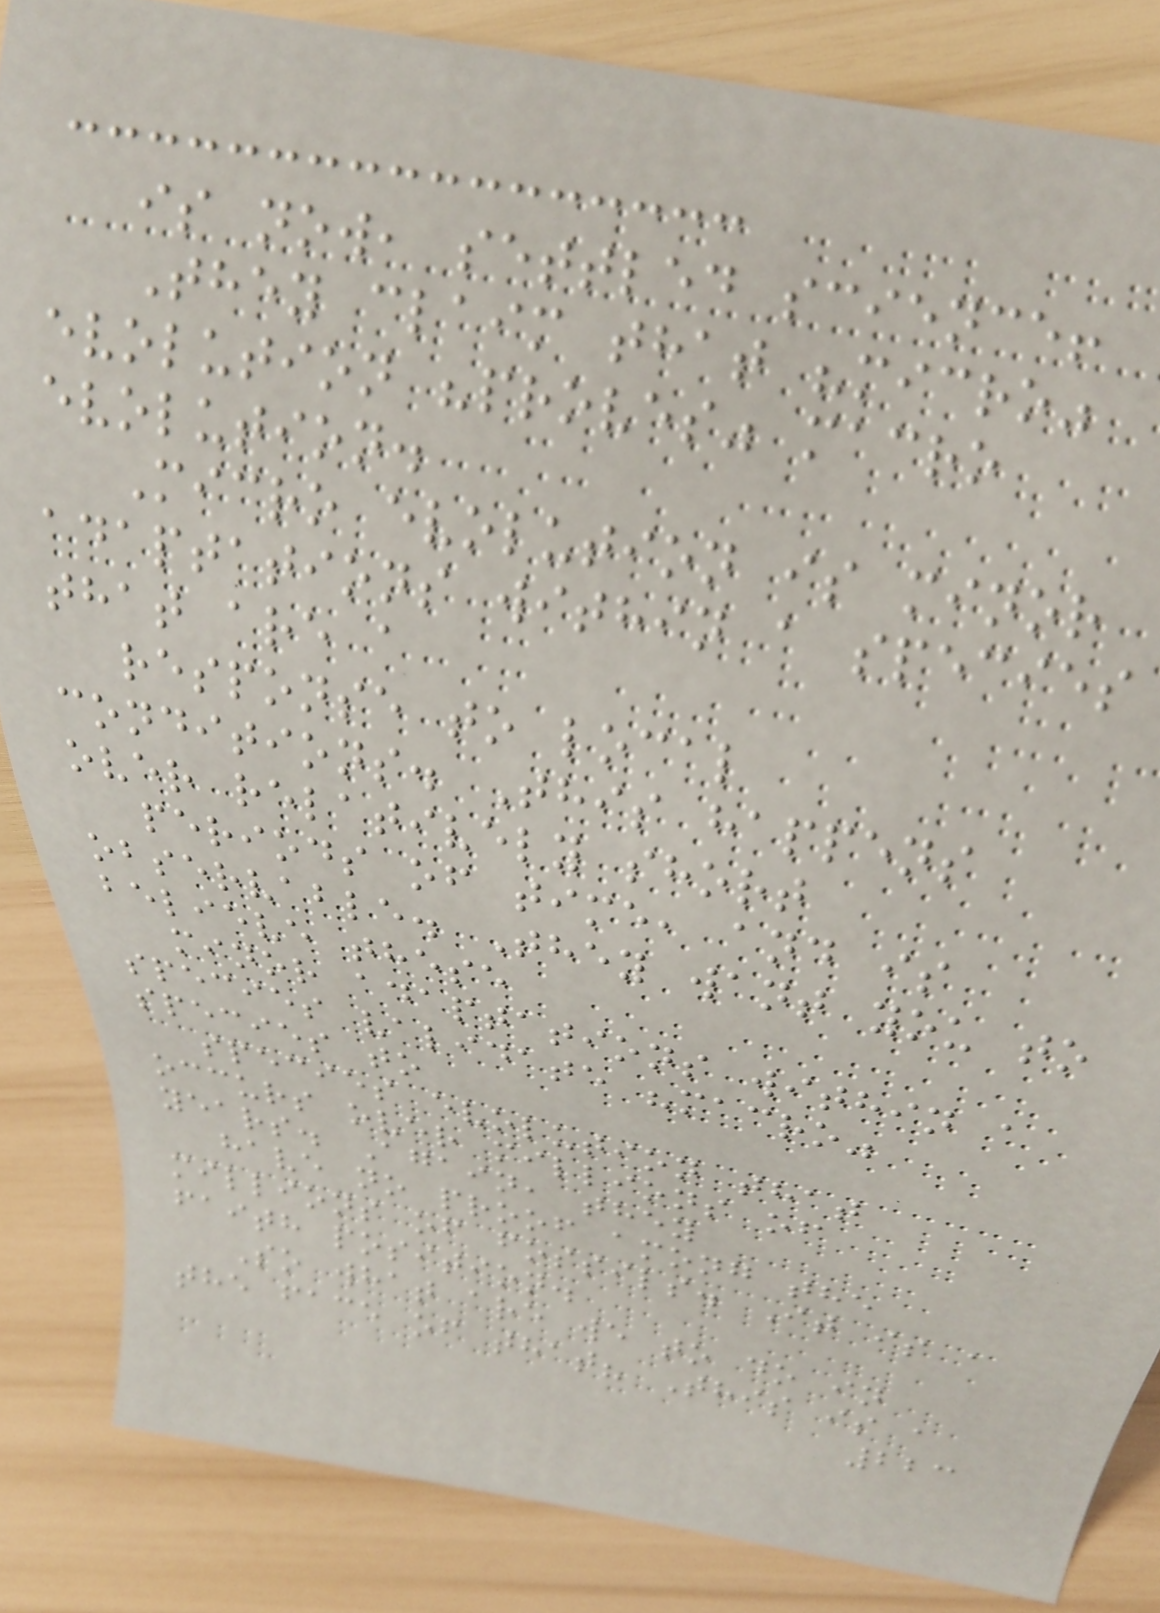is now, settled science!
They claim that "micro"
evolution "proves" macro
evolution.
Micro evolution is minor
adaptations within a species
that are a
response to local
conditions. This happens
over relatively short
periods of time, and is
observable. They want you to
believe these
minor adaptations within a
species validate "macro"
species to
species evolution that
occurs over millions of
years. Again, they
have no proof among the
millions of fossils. It is a
faith position.
So what are we to do in
the face of that? This is a
223
